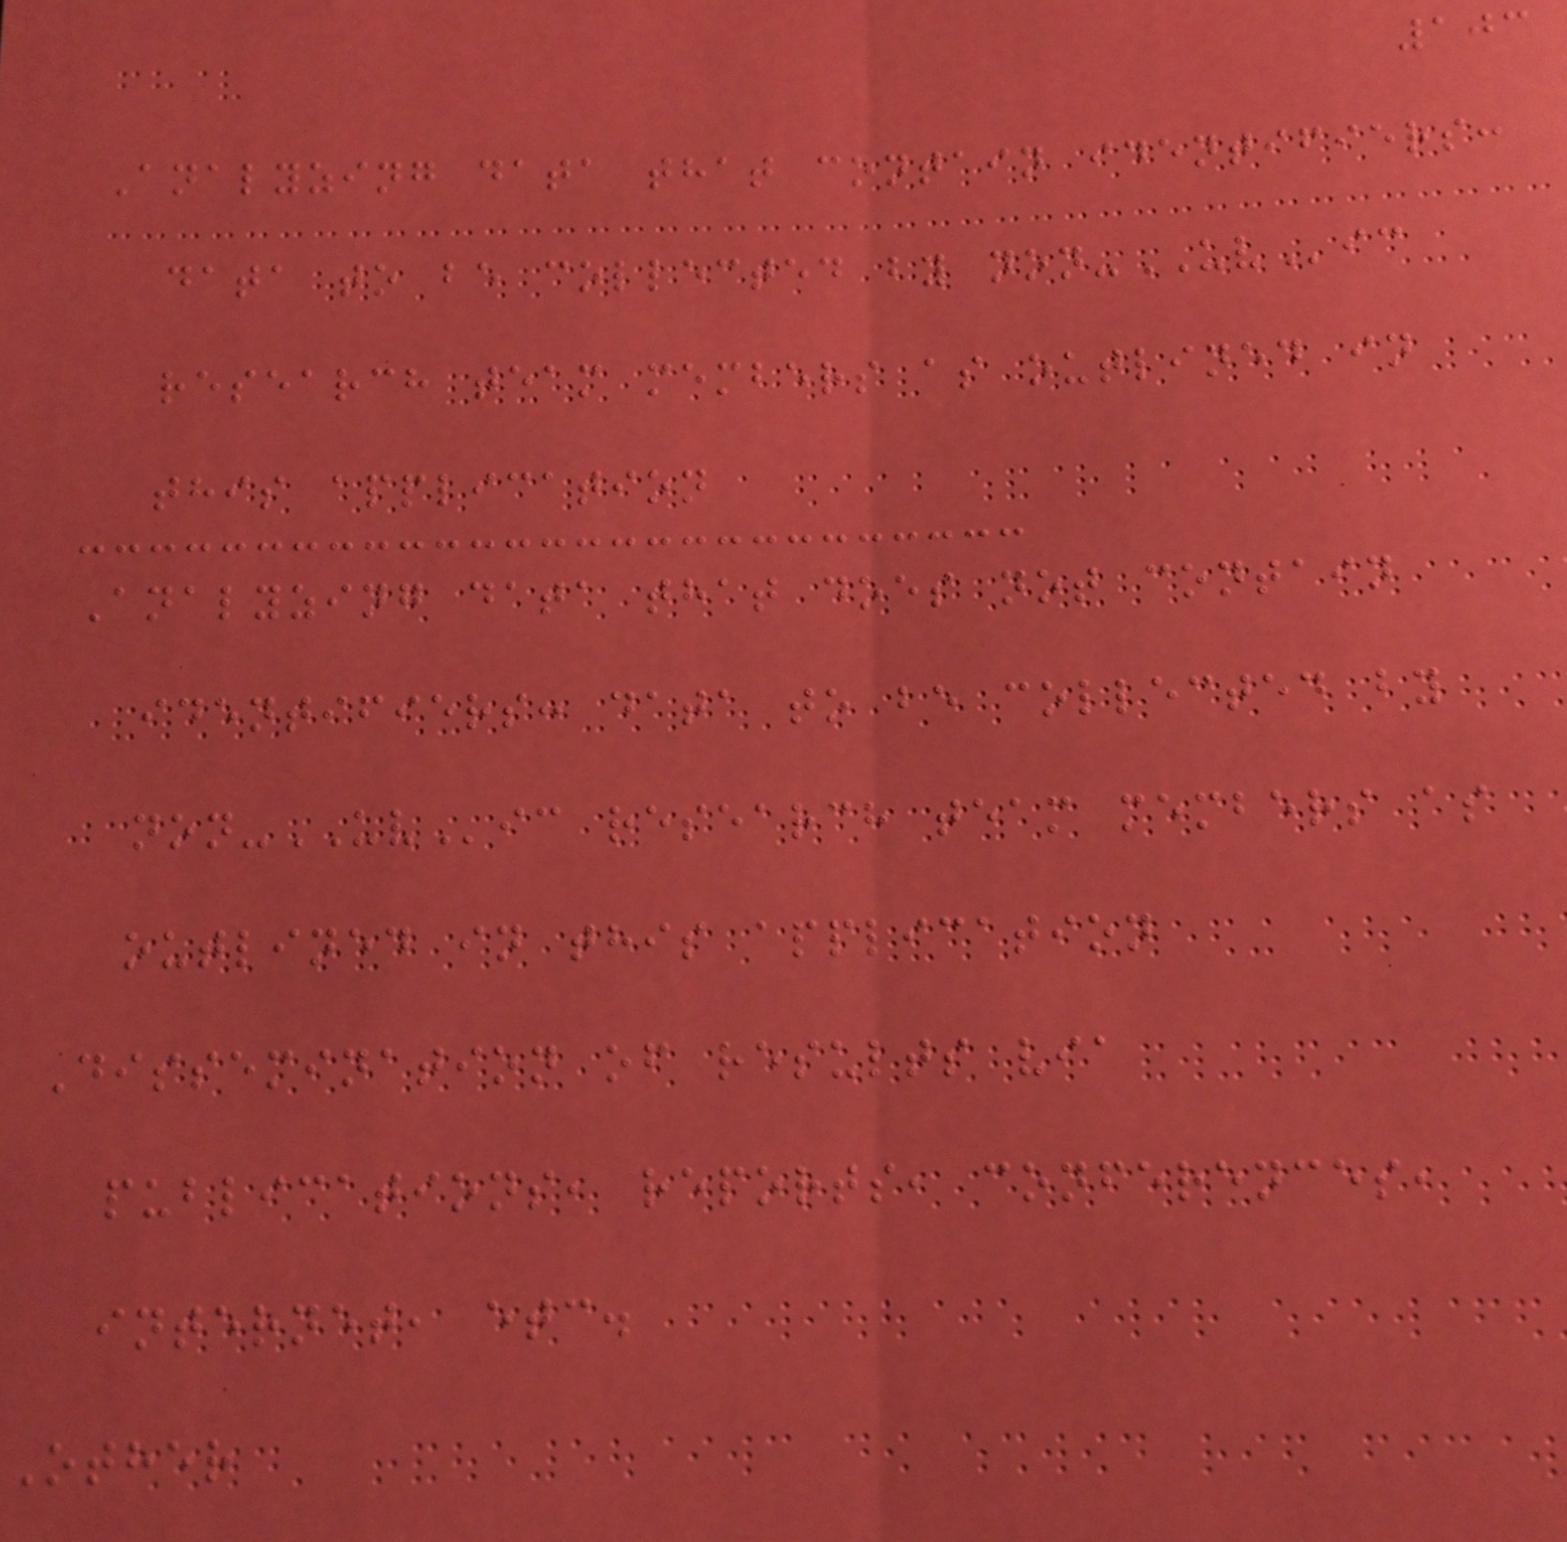103
Analyzing data that contain identifiers:
data to be collected by non-UVic
research team members as outlined in
this application
Analyzing data that does not contain
identifiers: data to be collected by
non-UVic research team members as
outlined in this application
Dissemination of results via
publications, reports, conferences,
internet, etc.
Other
